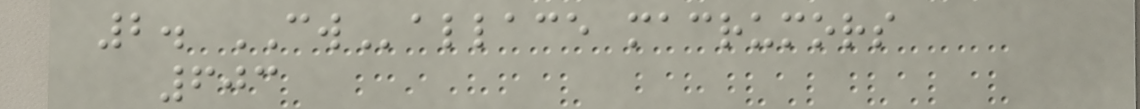2. CWallace macrumors
603
